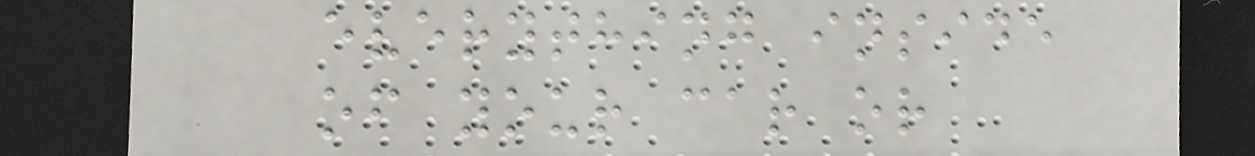everything inside
of your car or
